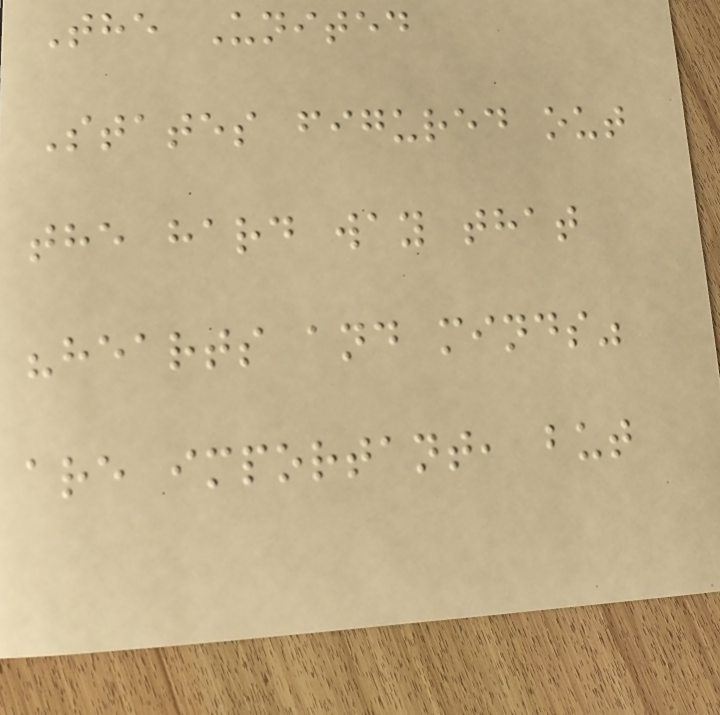The United
States figured out
the hard way that
"hearts and minds"
are important, but
